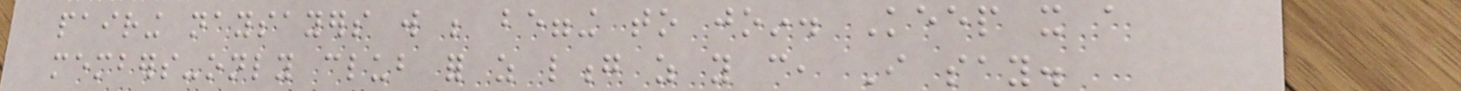pairing naysayers will be begging to join. Keep it a
members-only club for as long as you can, I say.
